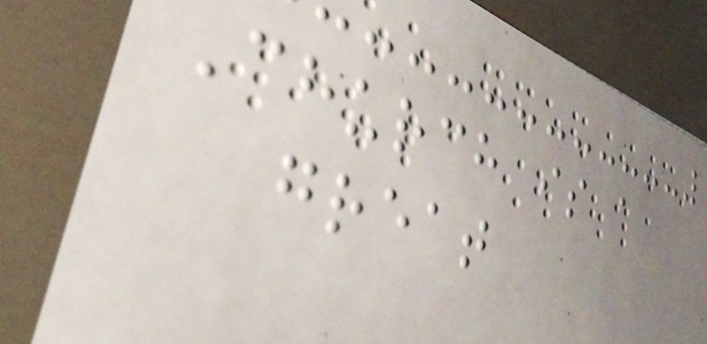Church is a
great
